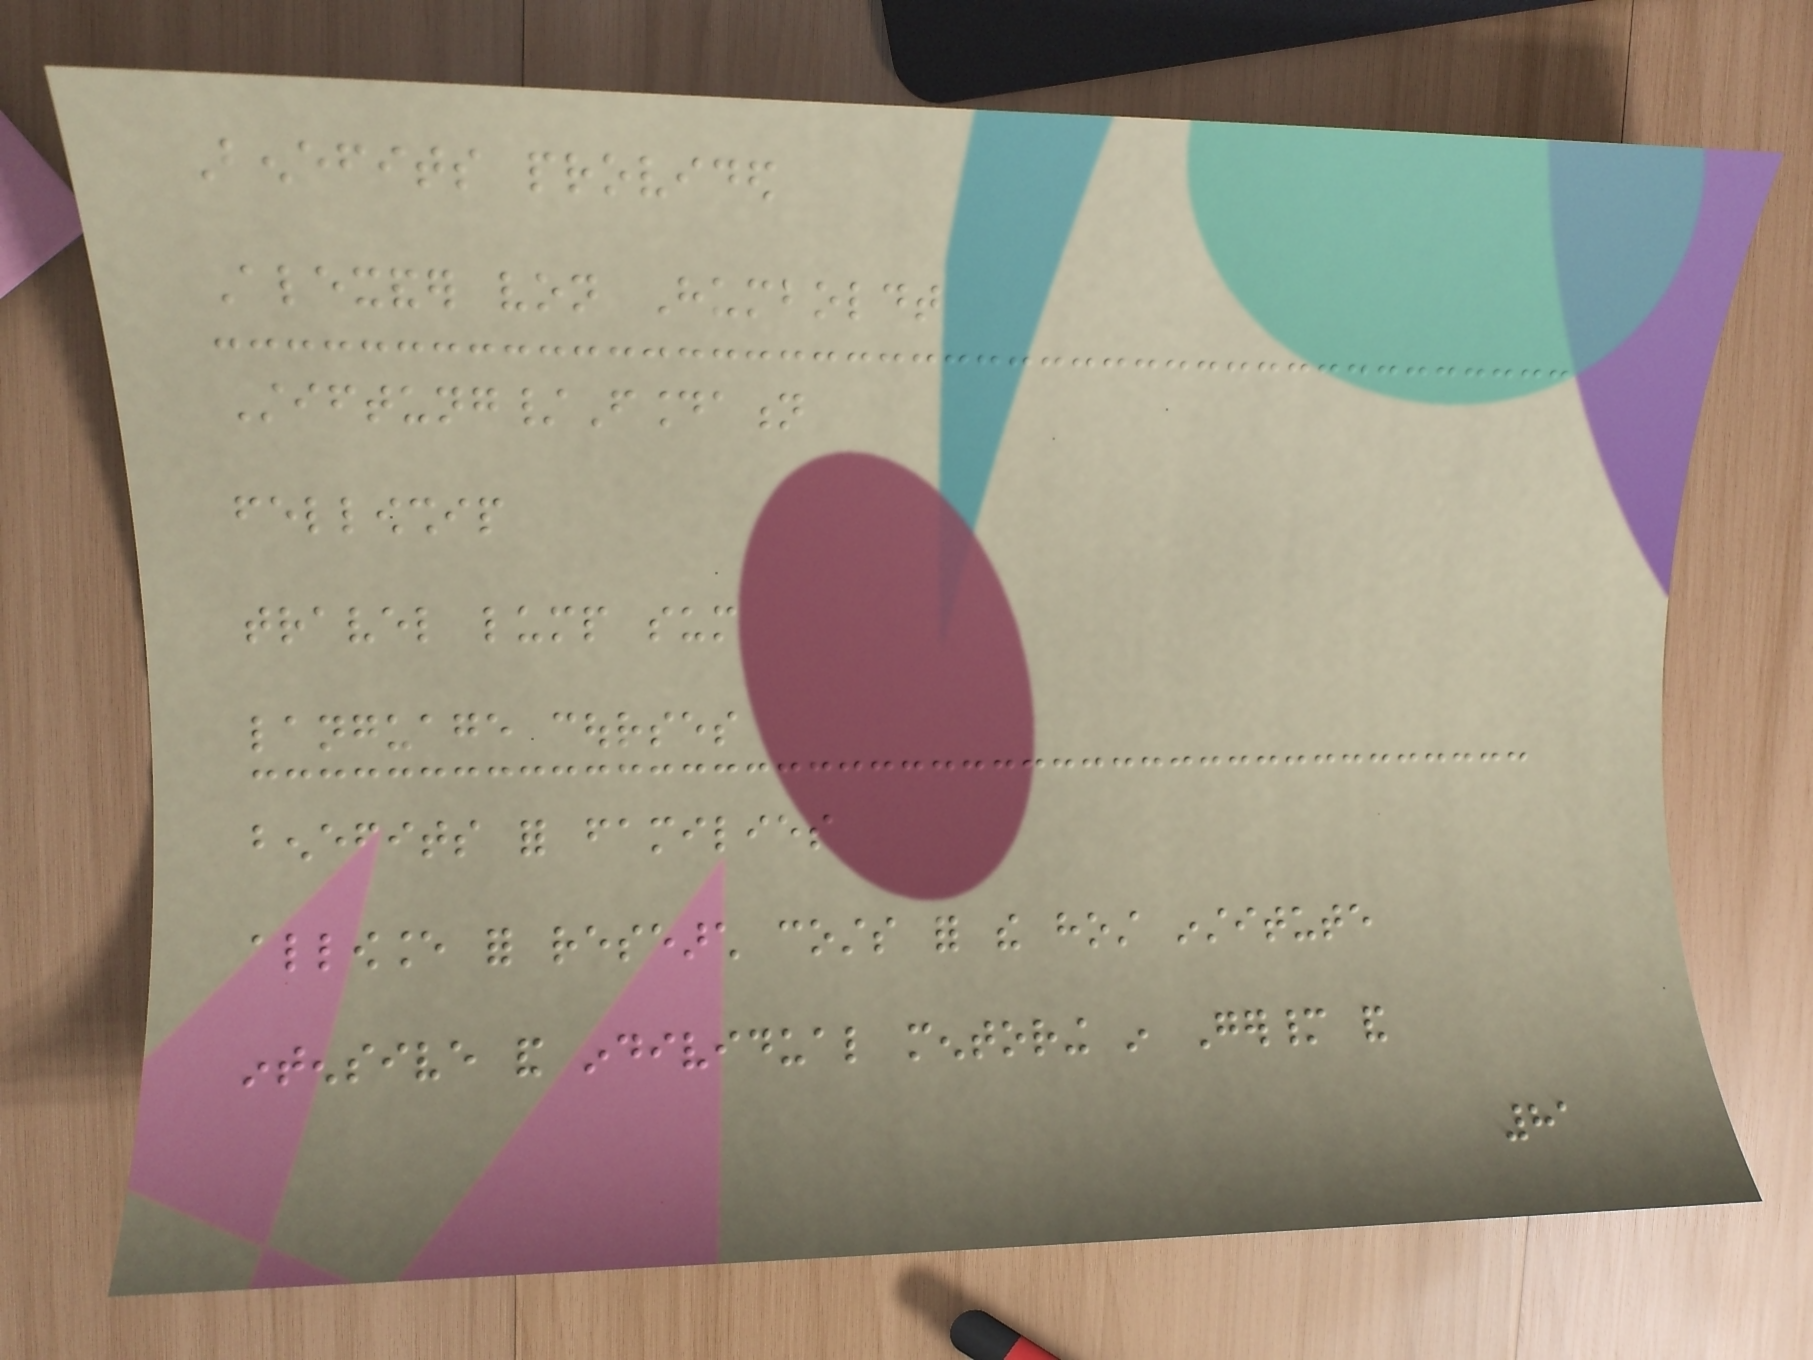Benefits provided
Alexander von Humboldt
Stiftung/Foundation
fellowship
travel lump sum
language courses
benefits for families
allowance for research costs for the host institute
intensive and individual mentoring in Germany and
81
